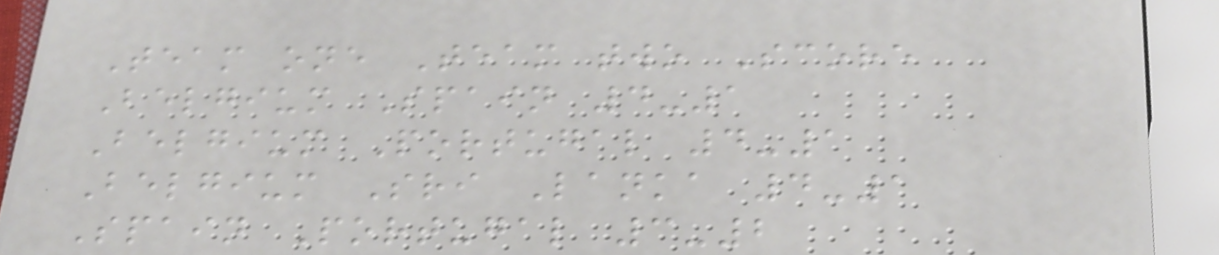Team one Team two Score
Belgium Spain 4-1
Belgium Portugal 4-1
Belgium Sri Lanka 4-1
Spain Portugal 3-2
